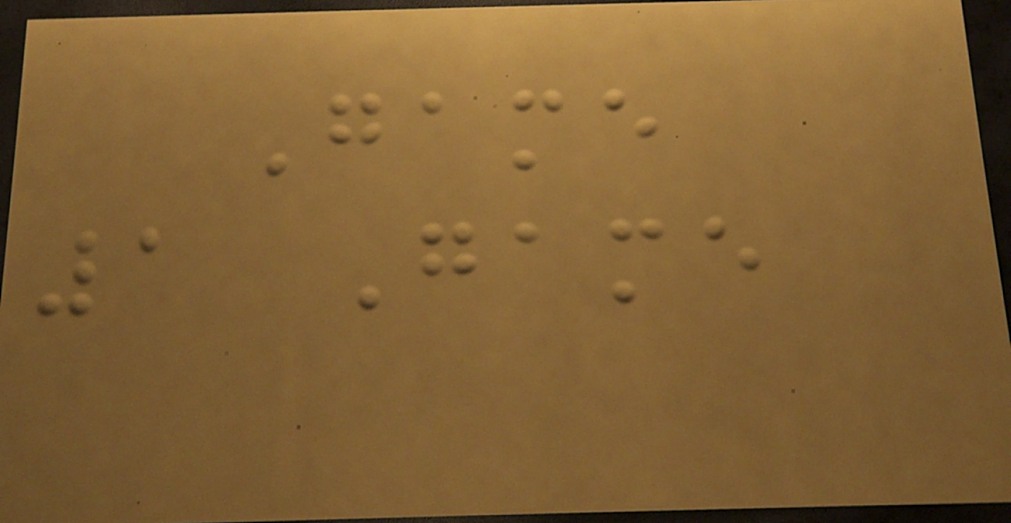Game
1 Game
